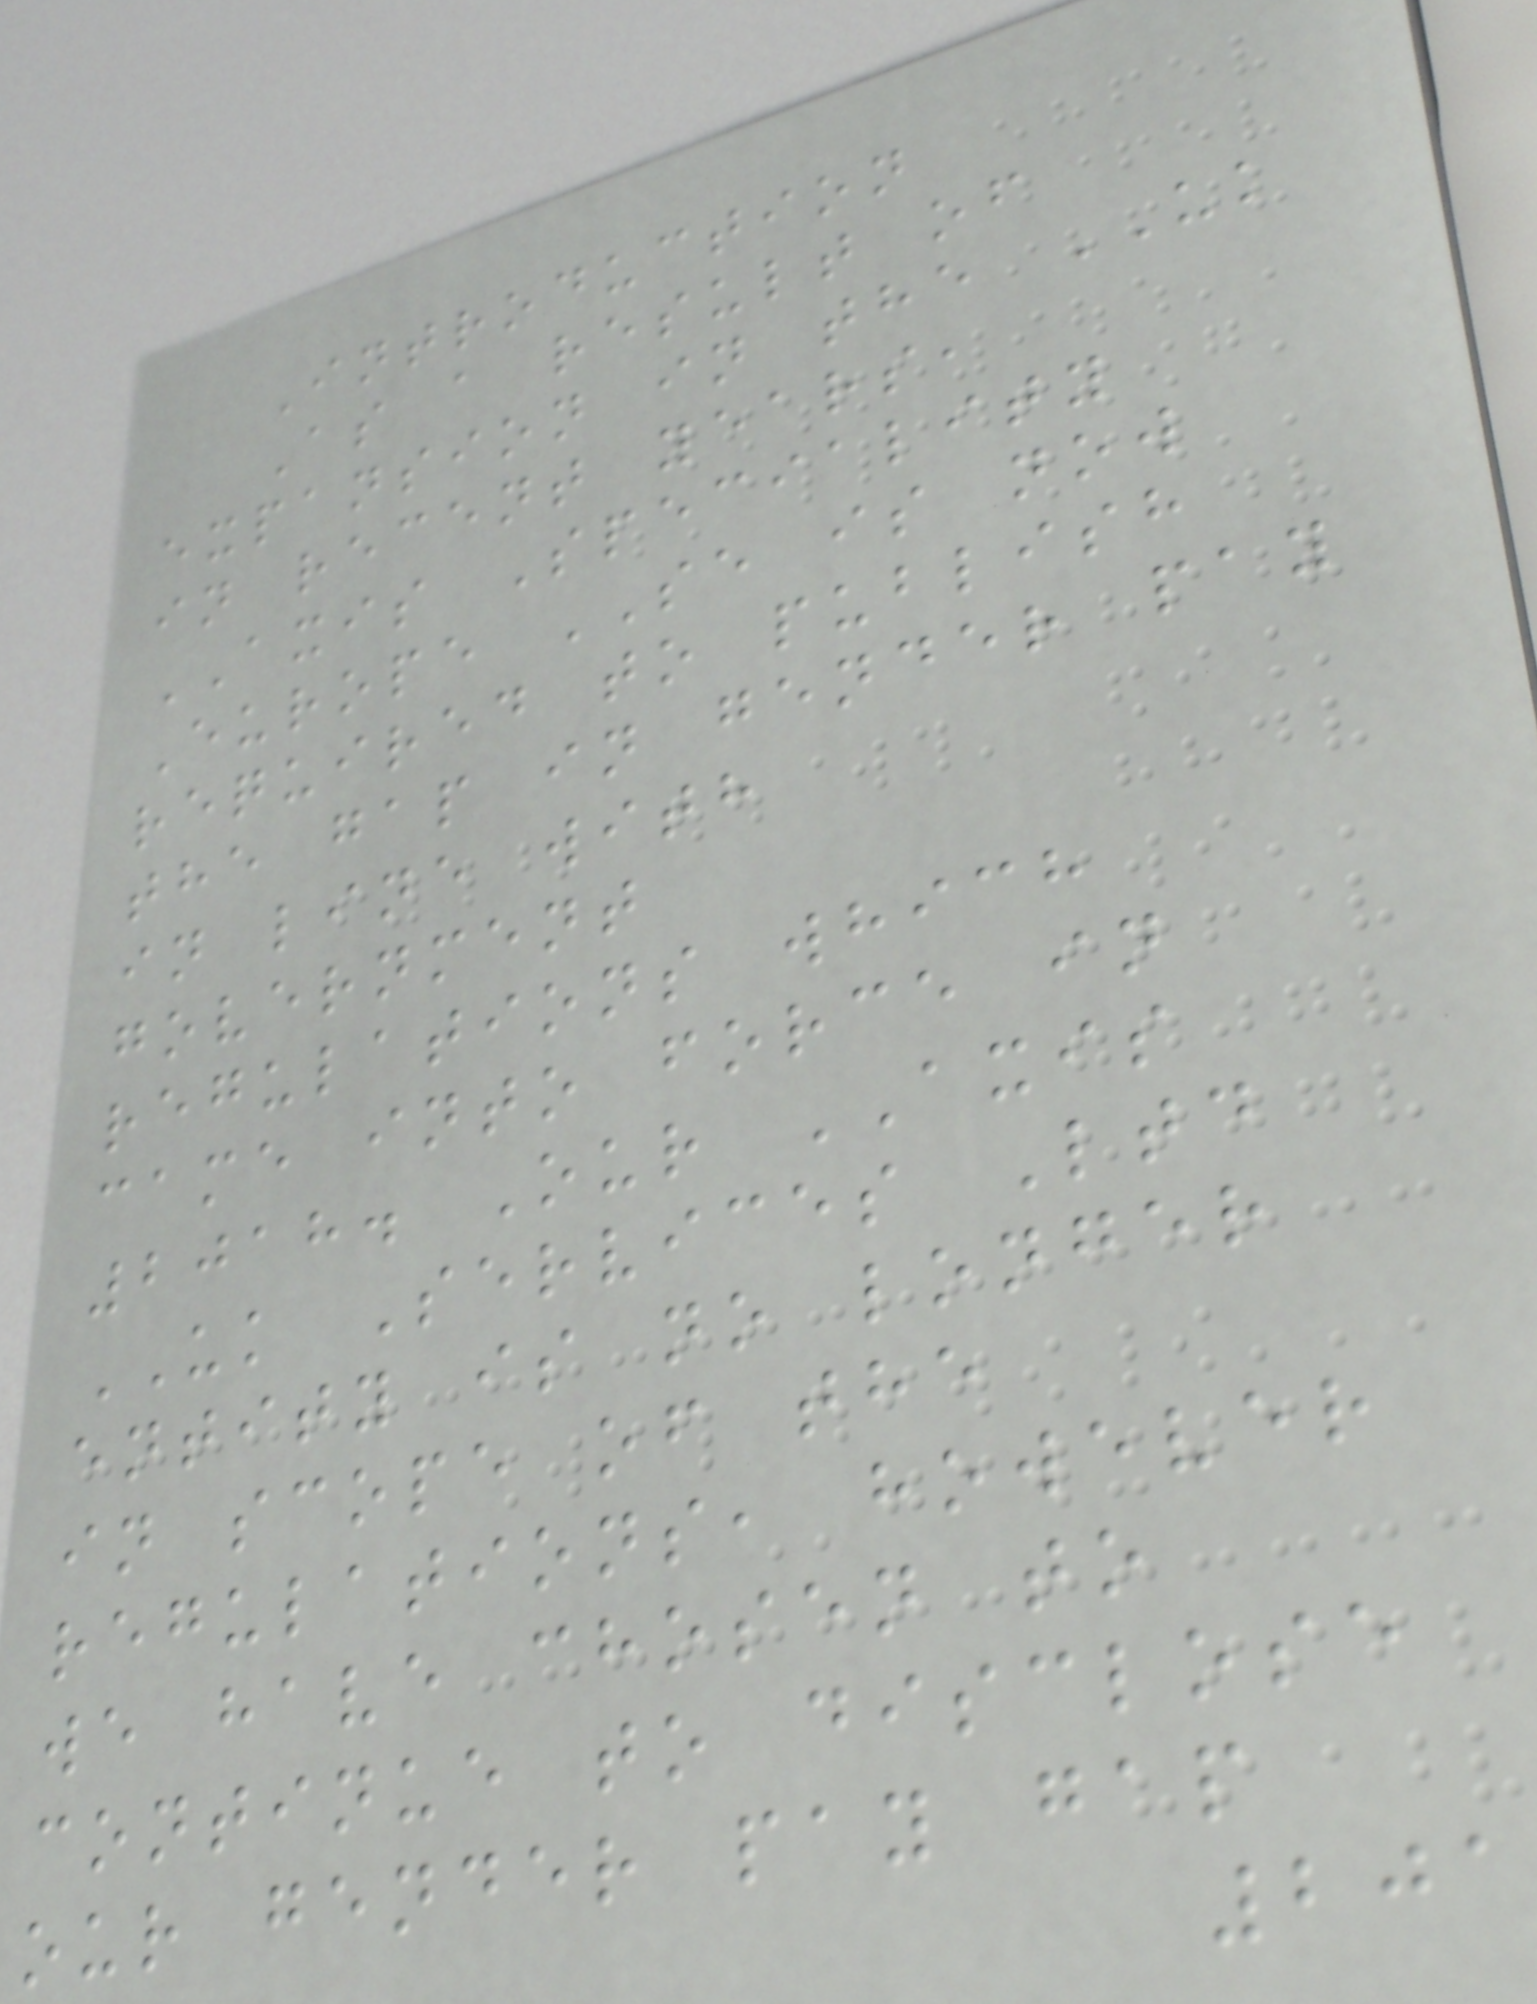Introduction
As a result of
expansion in the UK
in recent years,
AXIS Speciality
Europe SE is now
required to publish
the gap in gender pay
in line with
government
regulations which
came into force in
2018. Our AXIS
UK Services Ltd
entity is no longer
in scope of the
regulations, however
we have chosen to
continue to disclose
our gender pay gap
201
